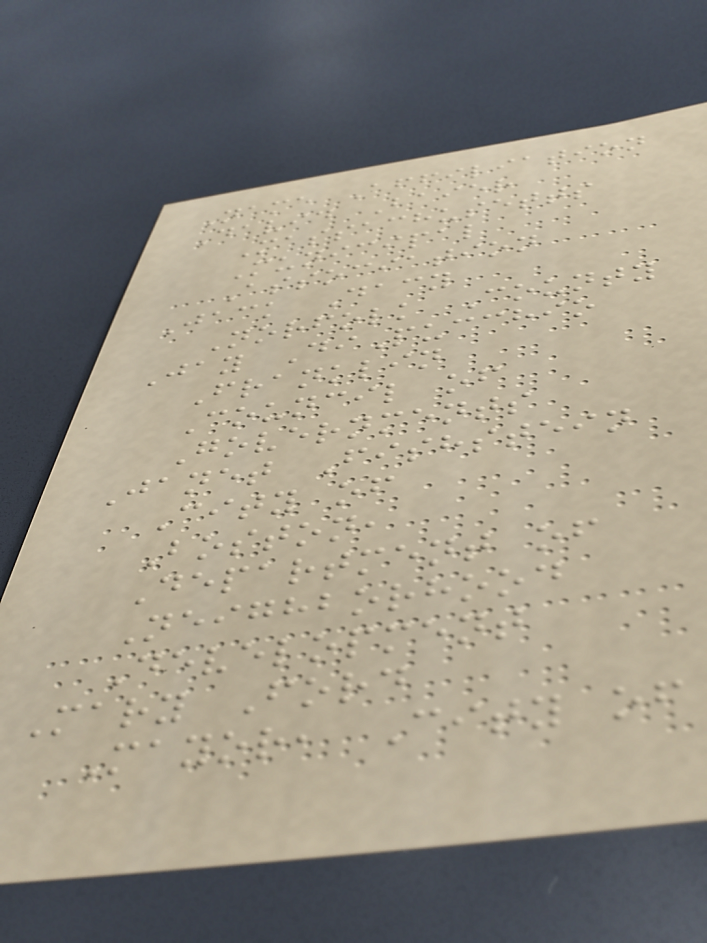Name Affiliation
David Baier
Massachusetts
Municipal
Association
Jack Dacy
Norfolk County
Jay DiPucchio
Franklin
Council of
Governments
Janet Fishstein
City of
Boston,
Department of
Neighborhood
Development
Mary Ford
Mayor, City of
